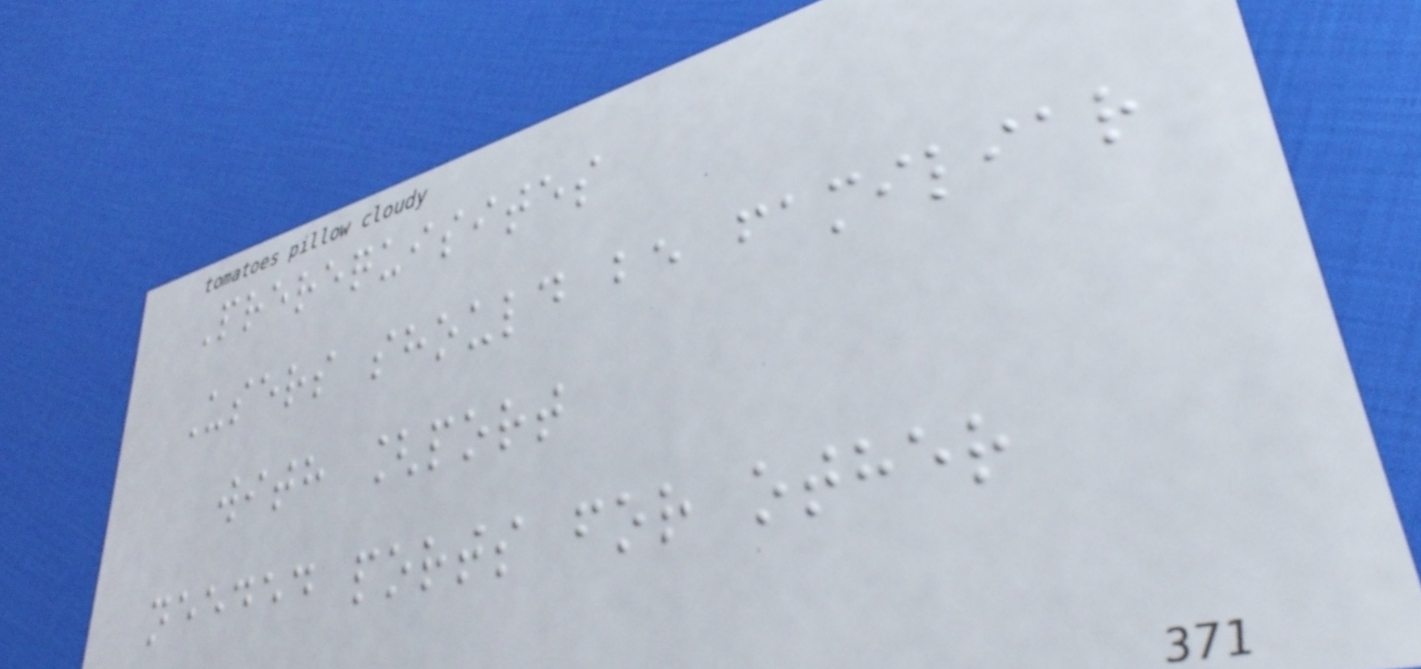Prerequisites
Users should be familiar
with [port
needed ports for other
